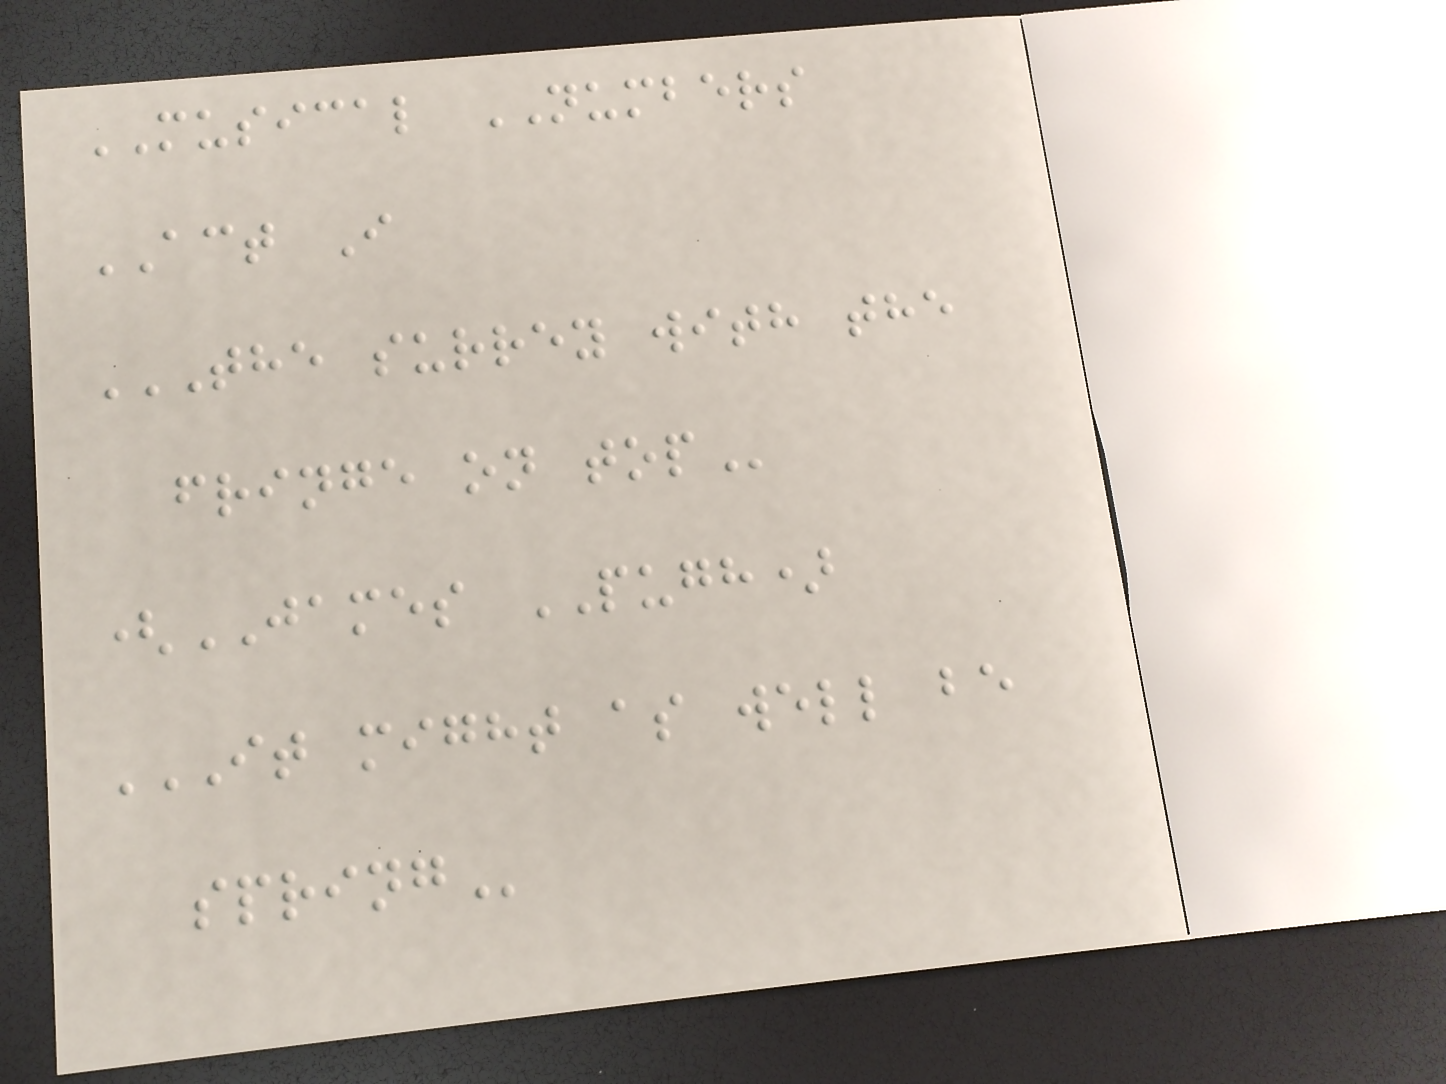MUSICAL NUMBERS
ACT I
THE SURREY WITH THE
FRINGE ON TOP
(JAMES PUGH)
IT MIGHT AS WELL BE
SPRING
